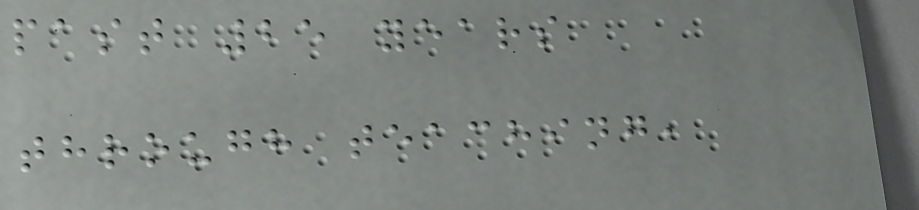past 25 years
through teaching,
